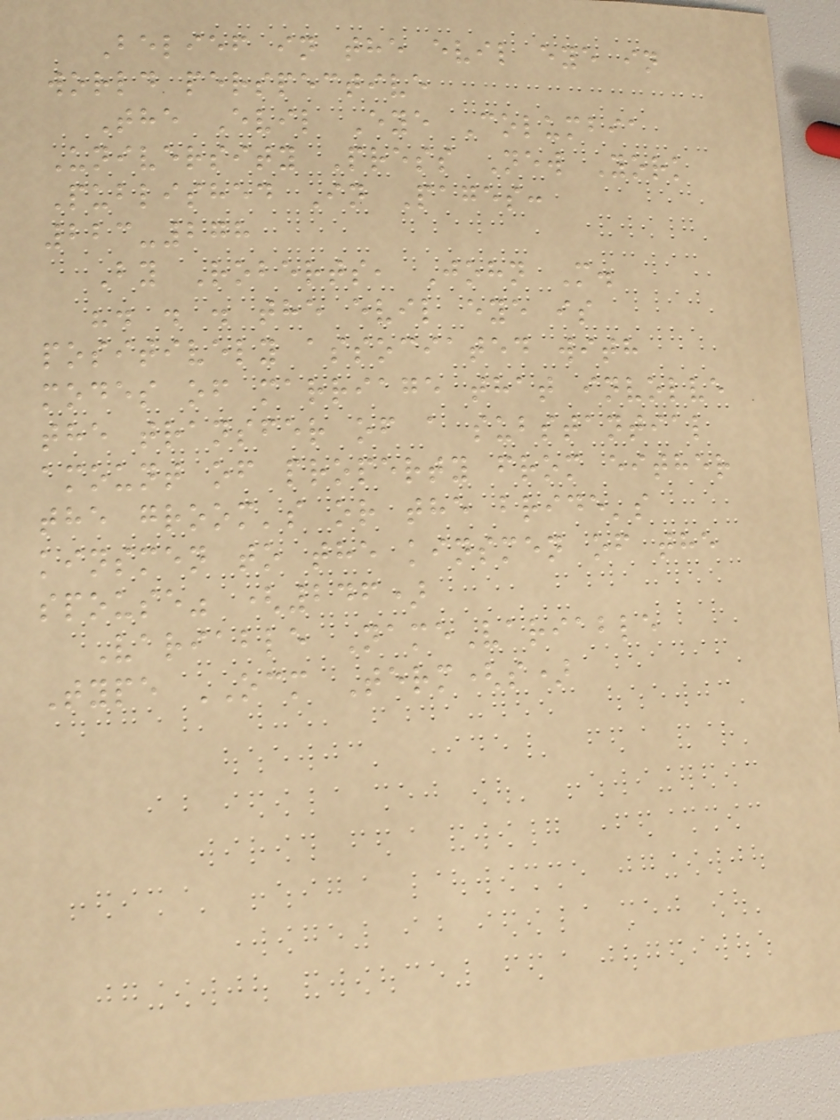Belief in the evil eye in
world perspective
The Evil Eye Columbia
University Press New York
Published In Pages:
223-278
By Roberts, John M.
". . . the evil eye is
positively associated with
modes of marriage that involve
the transfer of a substantial
amount of property from either
the groom's or the bride's
kinsmen to the kinsmen of the
spouse" (246)
Variable NameVariable
Type OCM Term(s)
